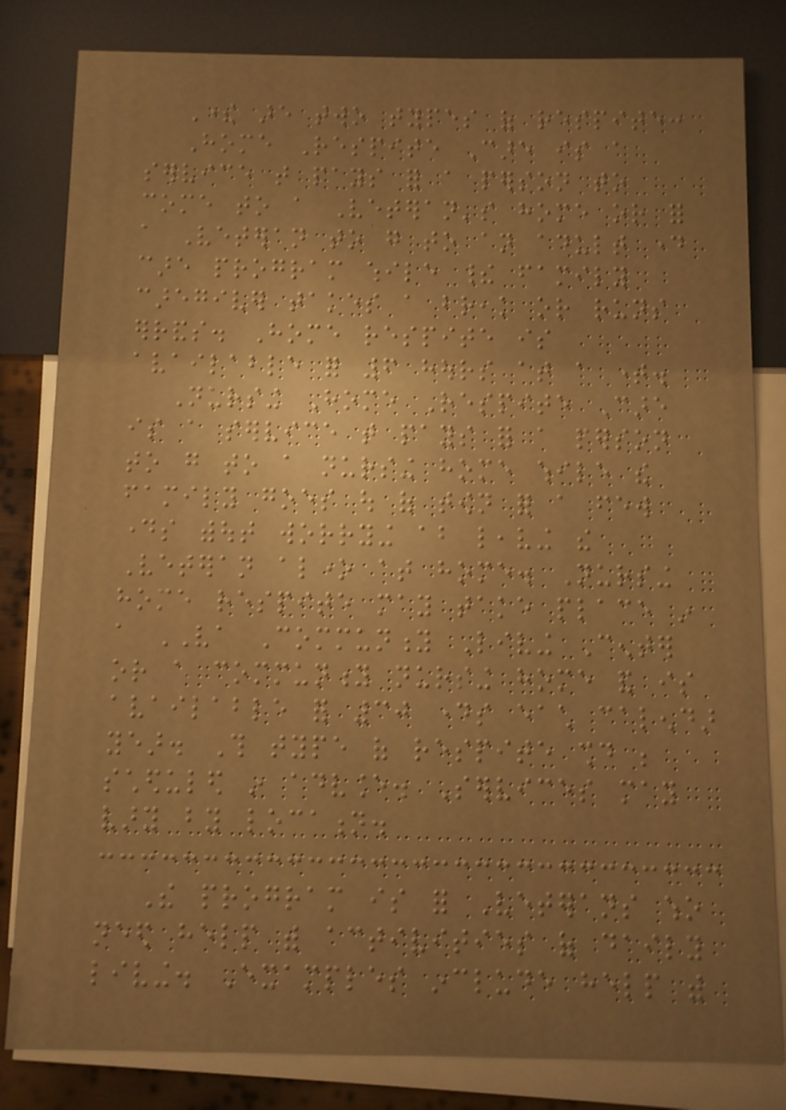There are two types of respite:
Home Respite Care is a
service that pays for a person to
come to a Veteran's home or for
a Veteran to go to an adult day
care program while their family
caregiver takes a break or runs
errands. Home respite is
available for 6 hours at a time.
Nursing Home Respite Care
is a service that pays for a person
to go to a nursing home while the
family goes out of town for a few
days without worrying about leaving the
Veteran alone at home. Nursing
home respite may take place in
a VA Community Living Center
or a community nursing home and is
available for 30 days each calendar
year. This type of respite should be
scheduled in advance. Services may
vary by location.
The program is for Veterans who
need help with activities of daily
living. Examples include help with
